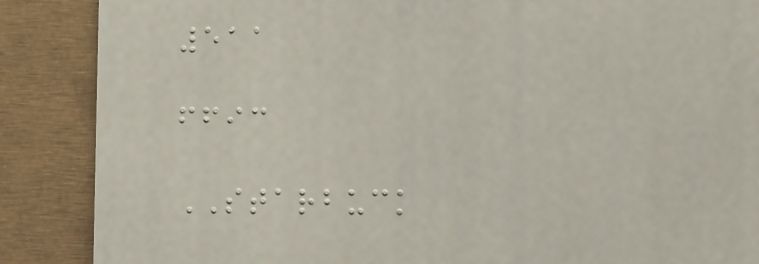511
ffic
STARBUCK
